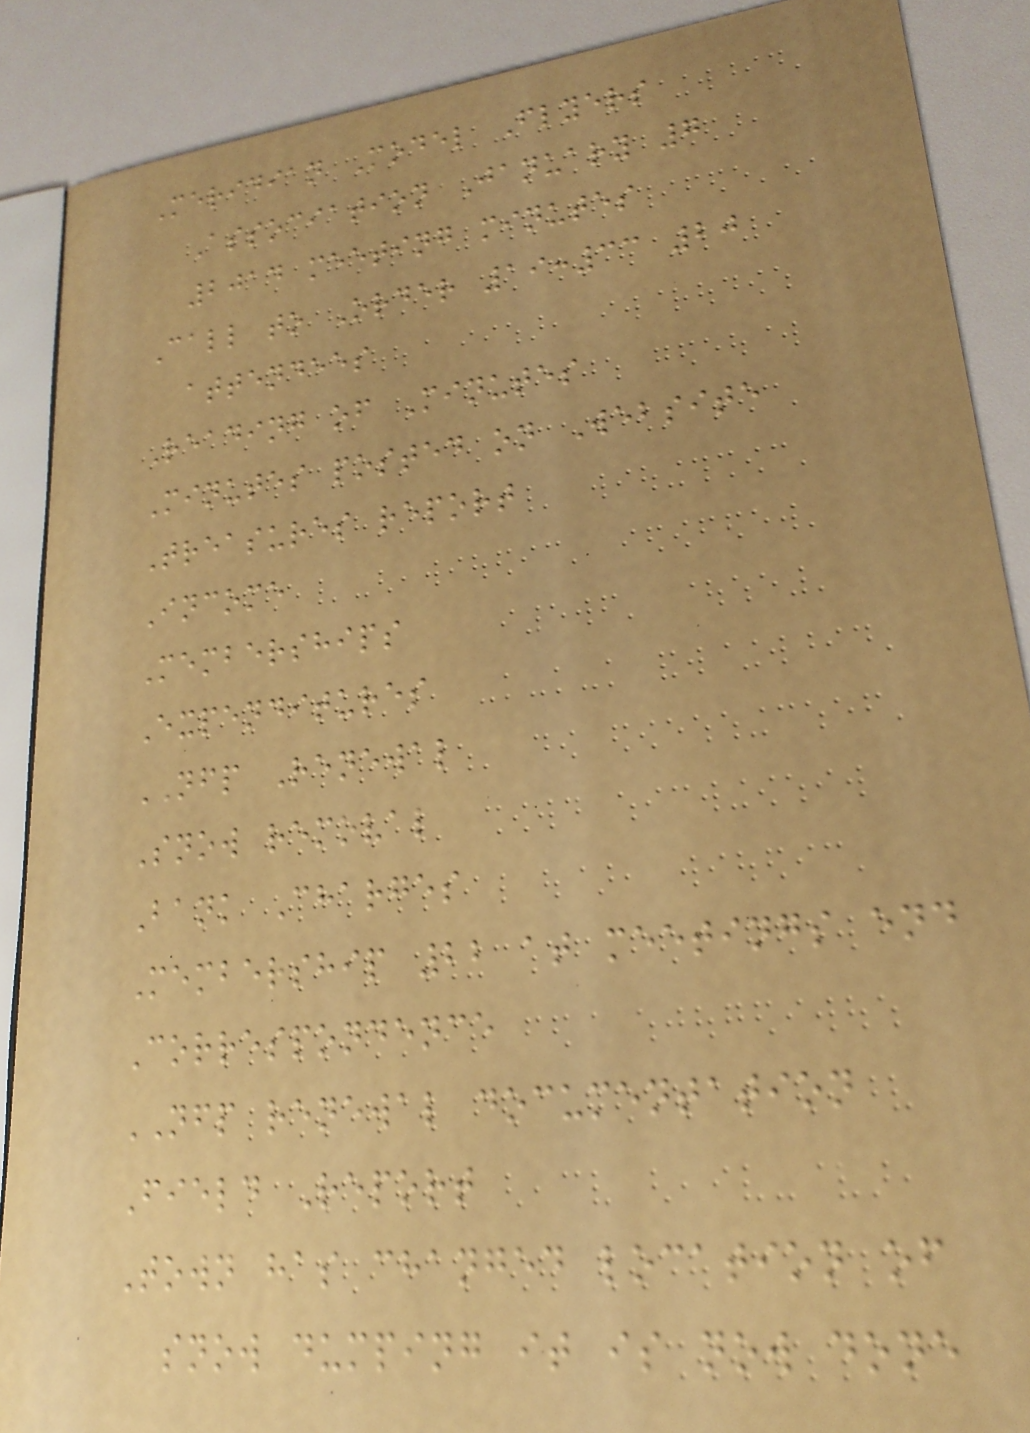Meridian Model Flyers
Association January 7
2014 meeting minutes
Call to Order 19:33 20
attendees
Reading of Minutes
Minutes posted on Website
Treasures report
Income
Memberships
Expenditures
NFP Renewal
Snow removal
Bank Charges
Membership 22 at meetings end
Correspondence
NFP renewal documentation
Field Report
Town has changed location of
snow dumping it is now done
